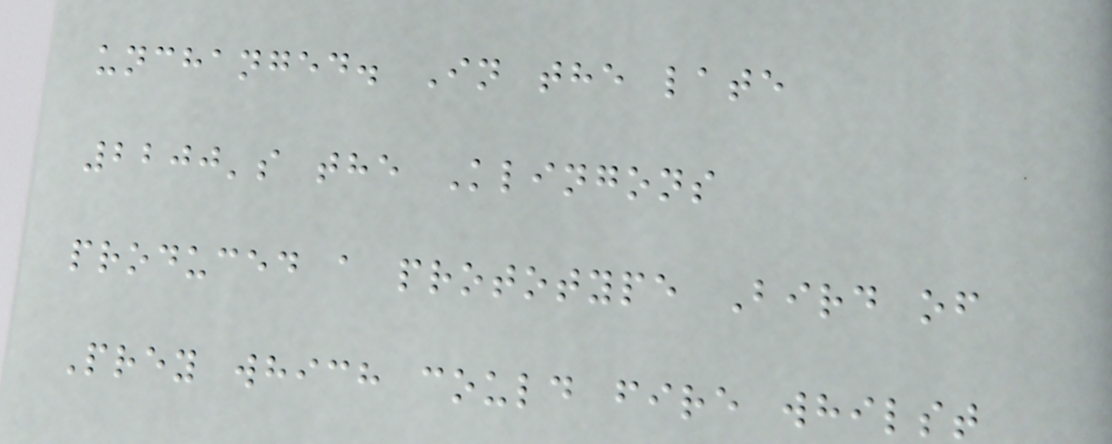unchanged. In the late
2200's the Klingons
produced a prototype Bird of
Prey which could fire whilst
